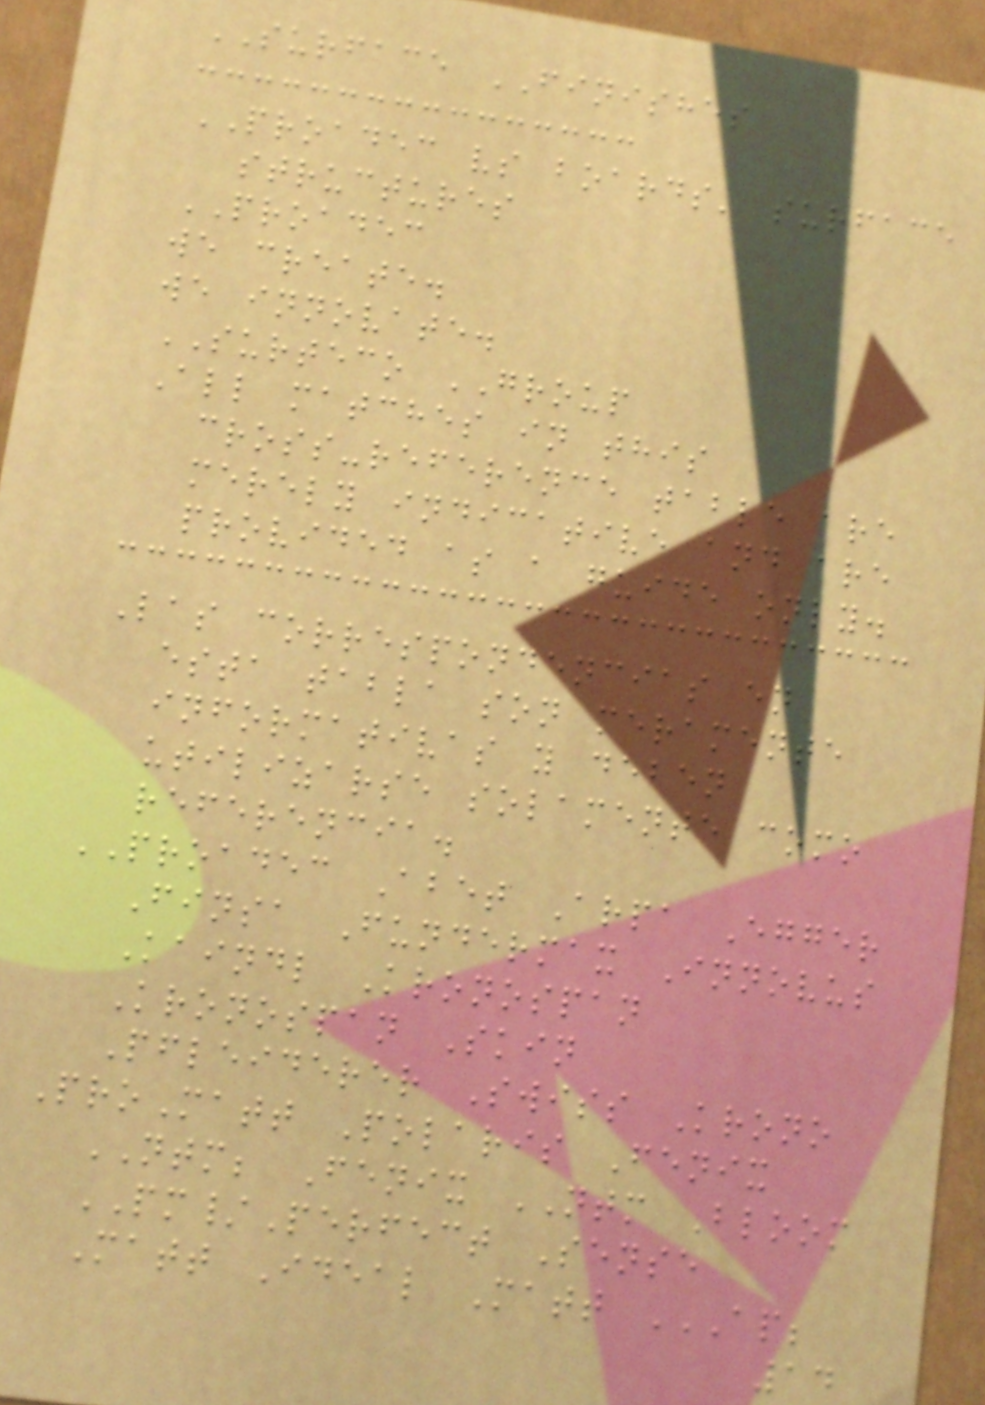SURFACE FINISHES
PROADEC vs boards' surface
structures
PROADEC
we create.
we innovate.
SURTECO GROUP
All matches in this
cross-reference table are
merely indicative and are
provided as a guide only.
Las correspondencias en
esta tabla son meramente
informativas y deben
utilizarse solamente como
referencia.
PROADEC Abet Arpa Egger
Finsa Fundermax Innovus
Kaindl Kronospan
Kronospan Skin
Pfleiderer Swiss Krono
ProMatt Polaris Fenix
NTM; Fenix NTM Bloom
PM/Perfect Sense
Matt Ideal Matt AP;
14
